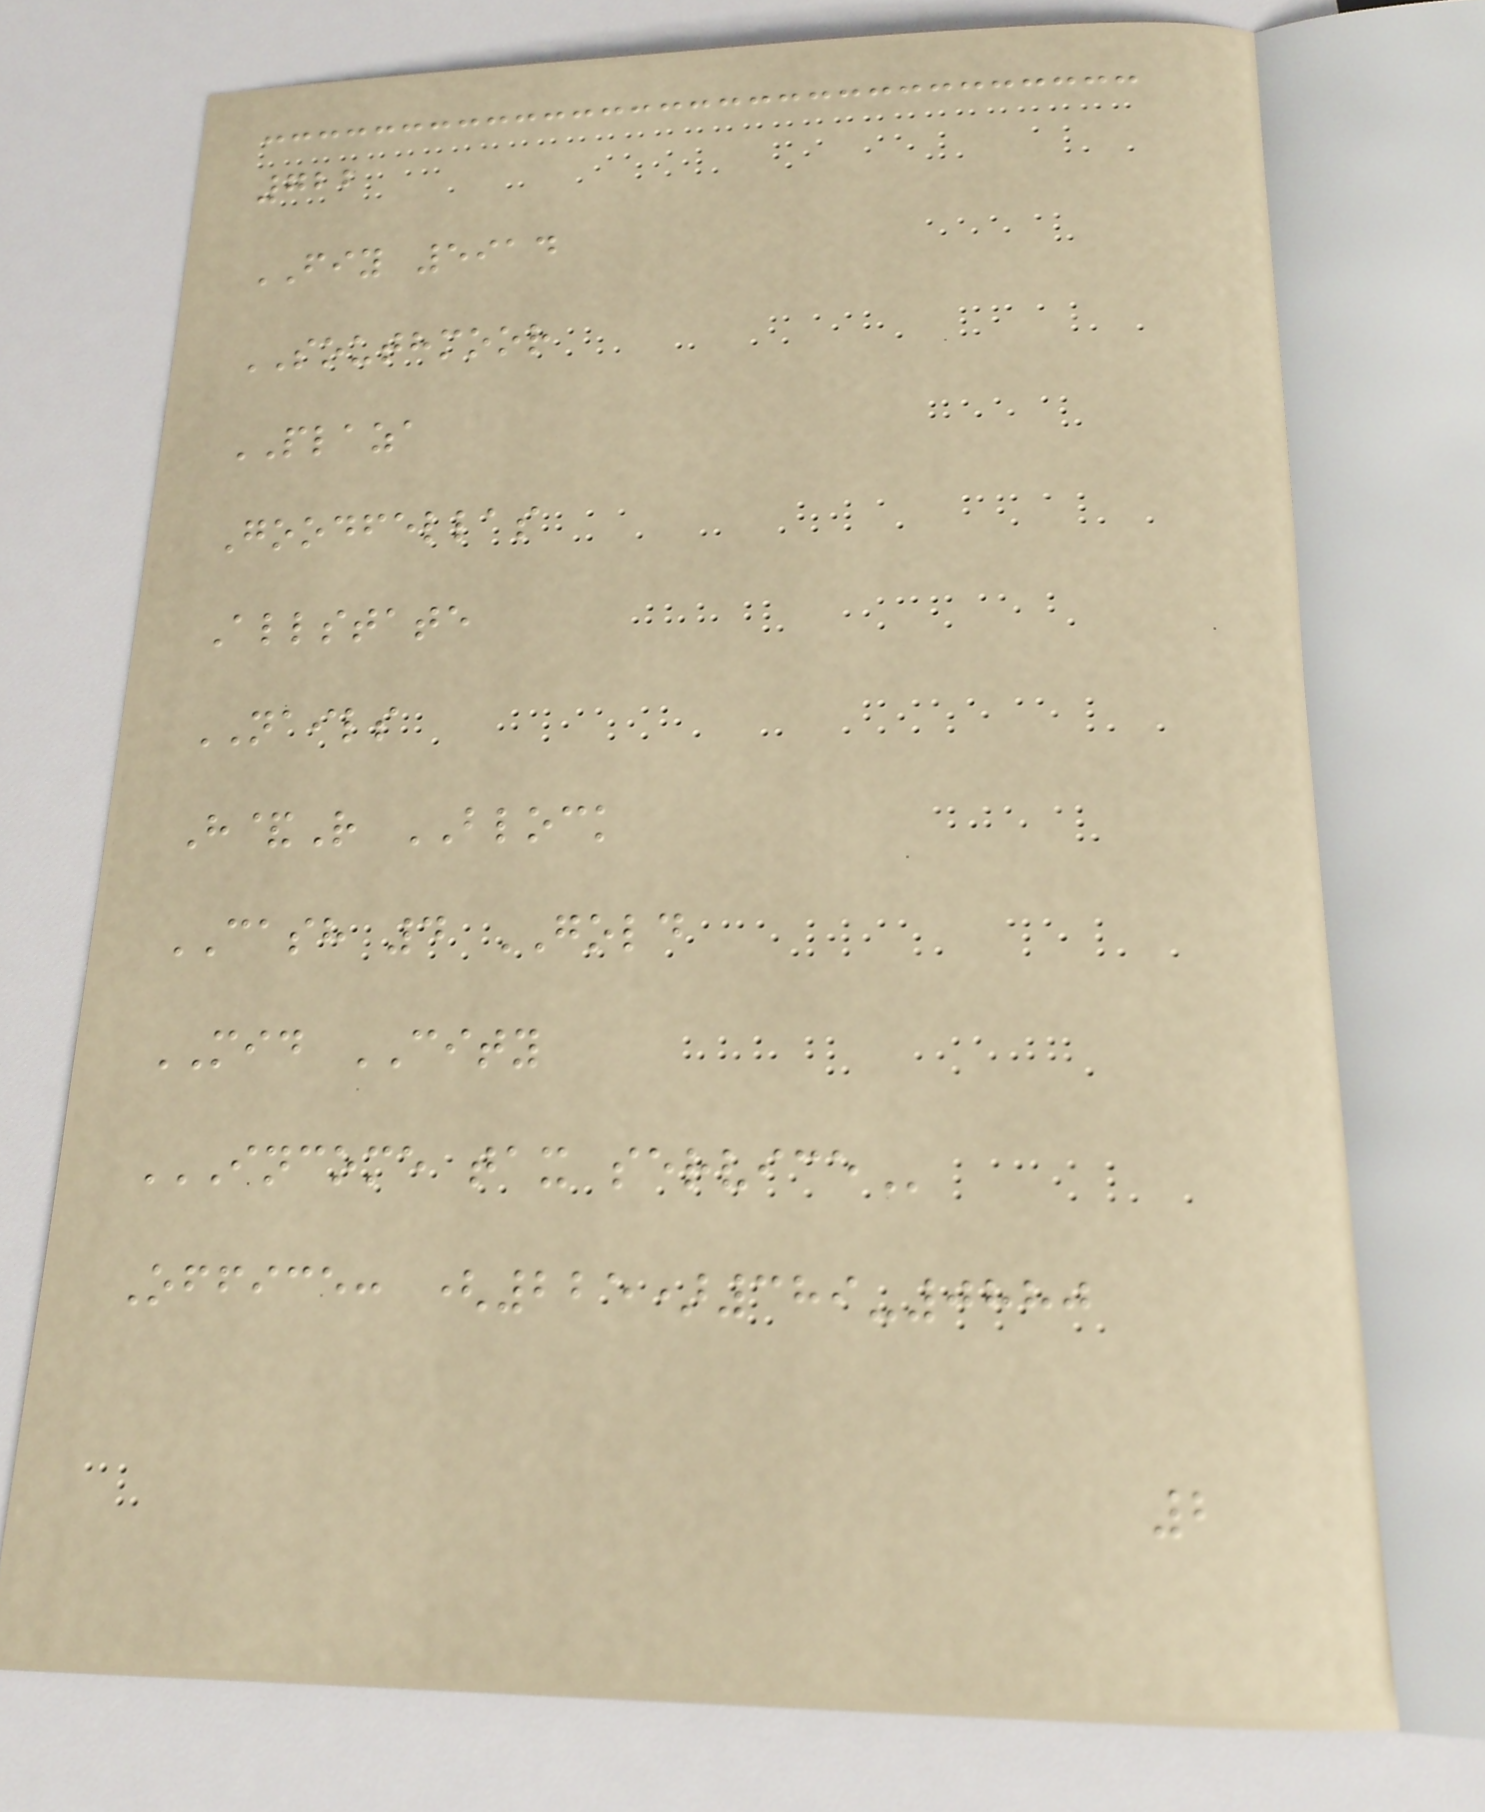722
FIY 5914
SOUTHMOOR
PLAZA
Goodfellas
Allstate
NAILS
H&R BLOCK
CASH 4 GOLD
MID CITY
INCOME TAX SERVICE
Office: (225)389-0880
2
